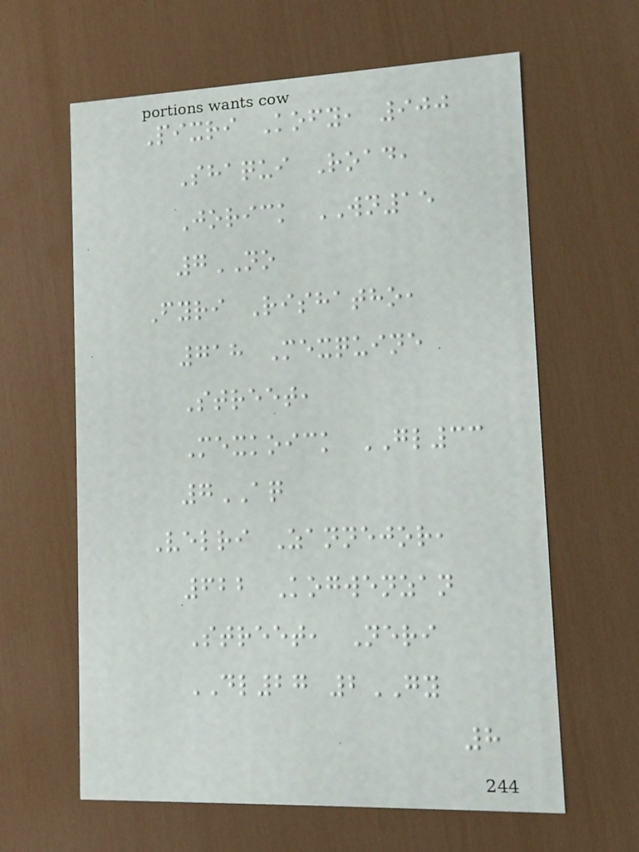Pixri Kofy, 900
Shaqui Road,
Jorick WN15
7NO
Fyri Rishatho,
718 Mexquine
Street,
Mexkoick GL33
7AQ
Velri Zannejor,
622 Kogwenzan
Street, Neri
DL27 2GY
8
